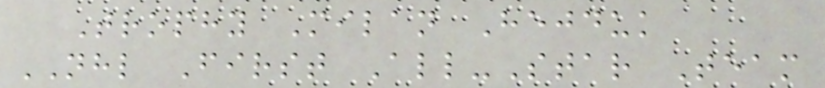Trophy Milan Hejduk
NHL First All-Star Team
